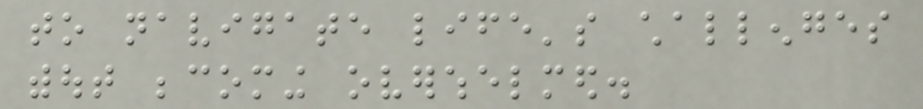to navigate life's challenges
without becoming overwhelmed.
